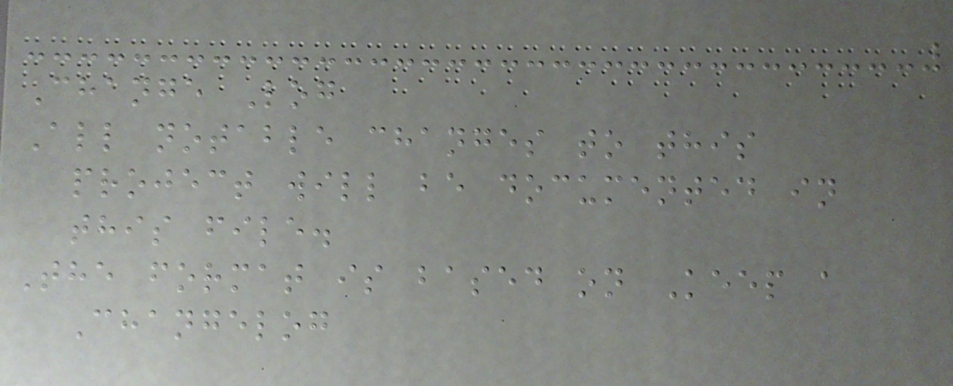Change Log
All notable changes to this
project will be documented in
this file.
The format is based on Keep a
Changelog
